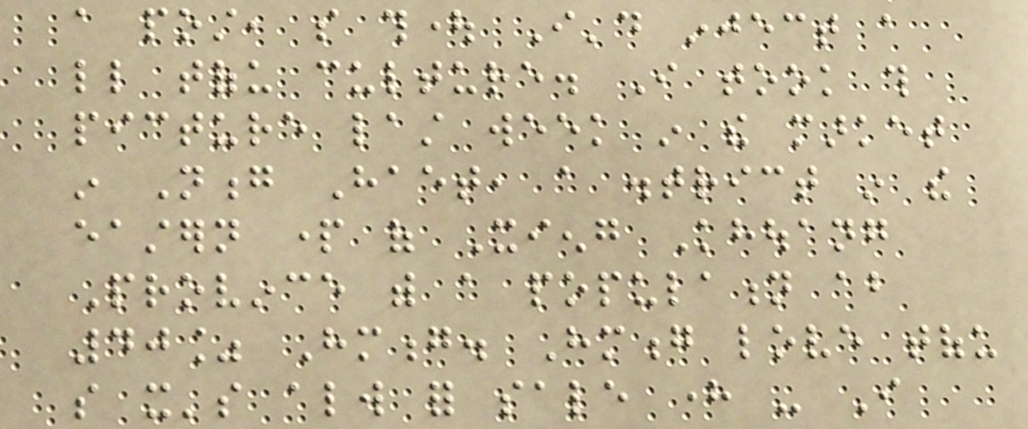a post, so thought I'd inject a
little tofu culture. I took this
picture last week in the market
in Nong Haet, a district in the
eastern part of Xieng Khouang
Province with a population about
40% Hmong. Hmong love tofu
so it's always for sale here - I
